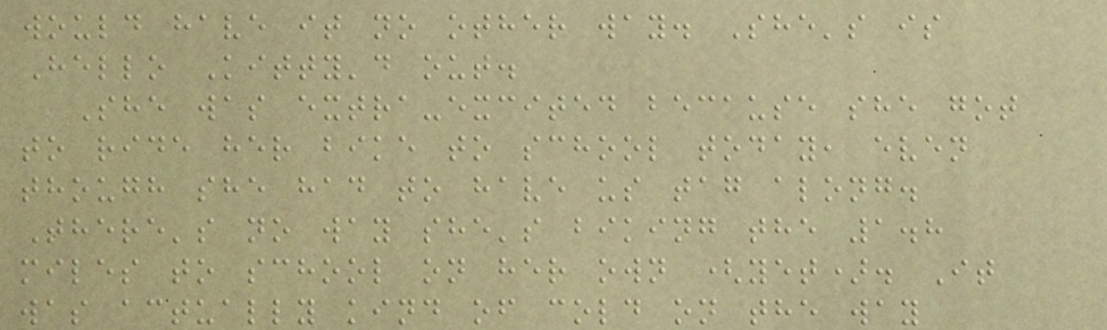would have it no other way. She's is
Hello Kitty'd out.
She was extra-excited because she got
to ride her bike to school today, even
though she had to have us tag along.
There's no way she's biking the 1.8
miles to school on her own (yet). It
was actually kind of cold on the way
